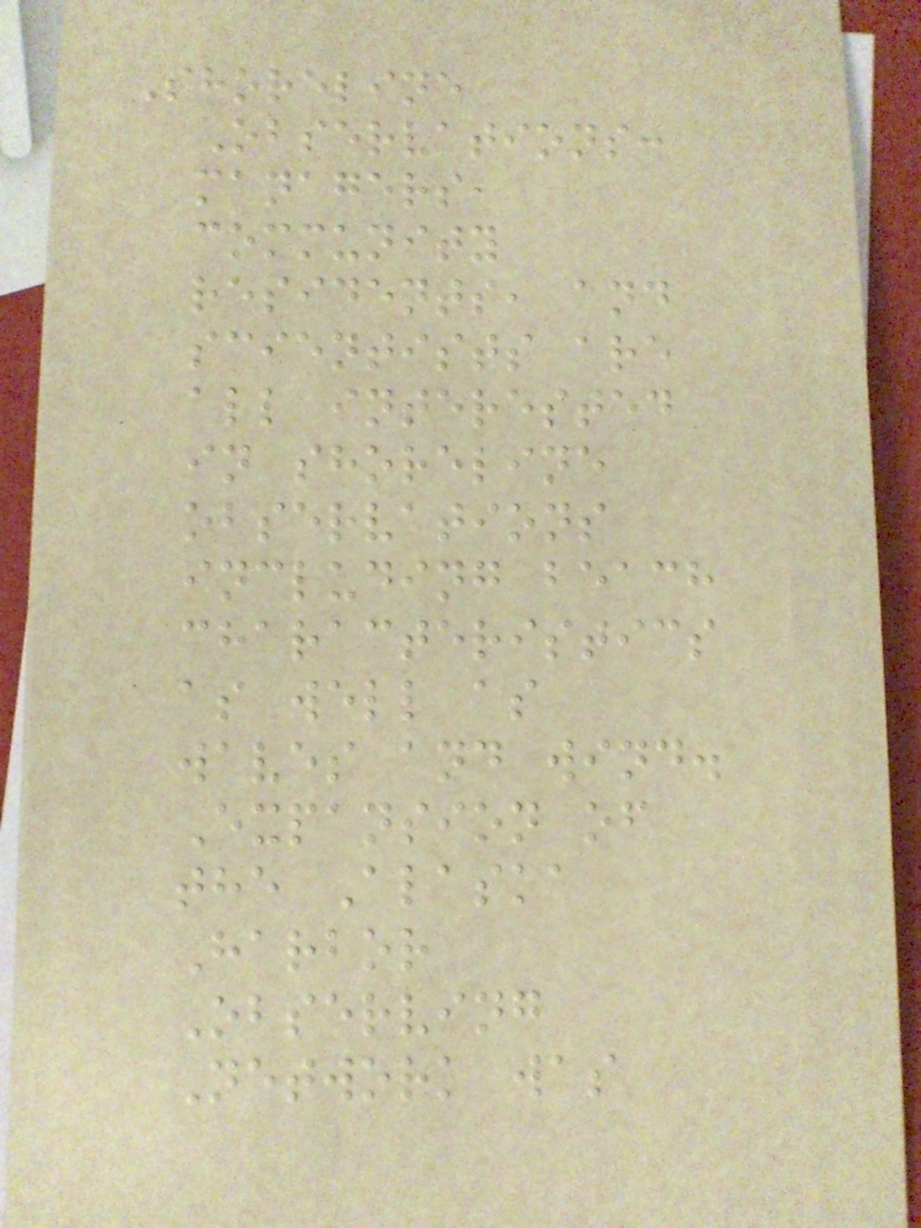Shoreline
Observations:
managers,
community
residents, and
scientists are
all interested
in shoreline
observations
including beach
characteristics
as well as
waves and wind.
Expansion of
the Alaska
Harbor
Observing
Network was
